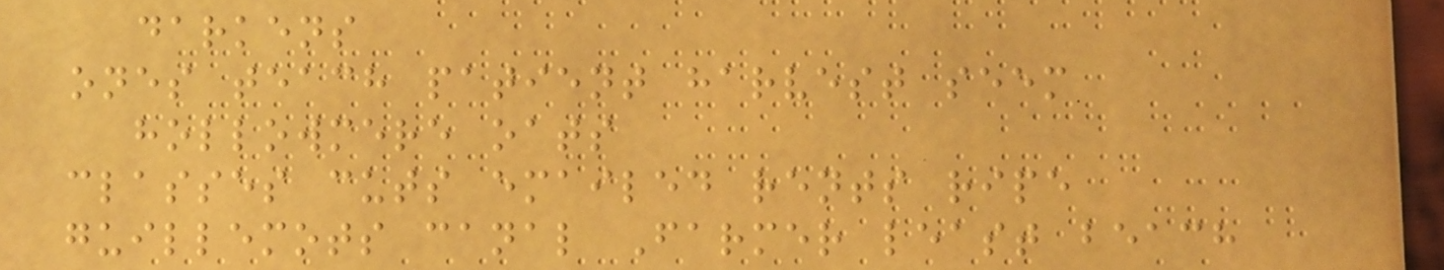darkens
ones teach patient harvest seem
hollowmere oats
classes cuts emailed rents ripe
guillemots canal Farmer least beach
